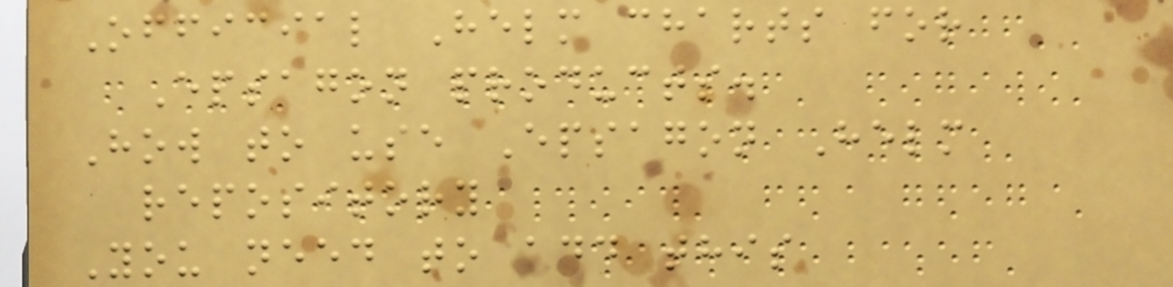Official Helm charts for
Epsagon products.
How to use Epsagon Helm
repository
You need to add this
